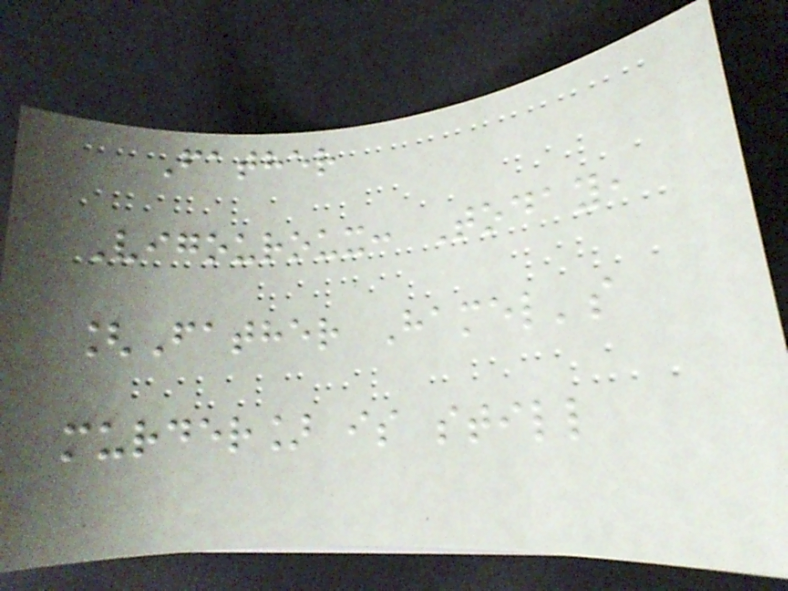Father
Vigouroux: Today,
[Father Hamel's
murder] is still
